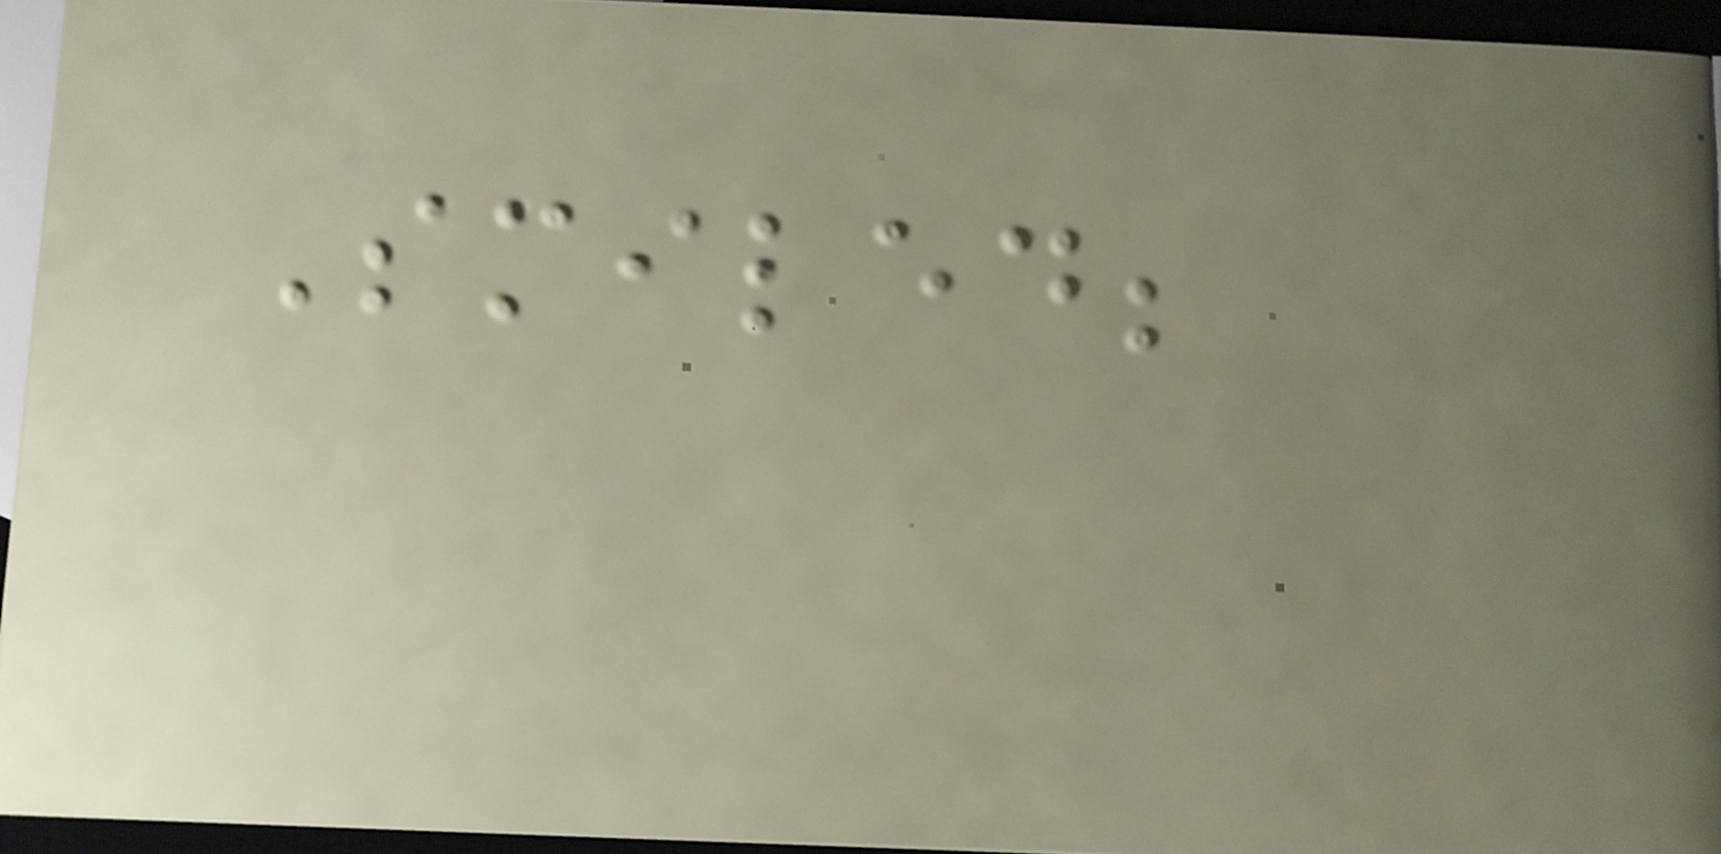Smiled;
